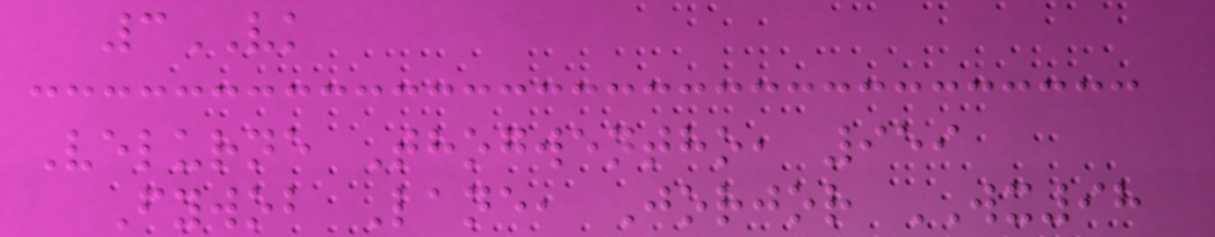3VK
Velurne Thogwentho, 959
Fywob Lane, Jorjor WX98
